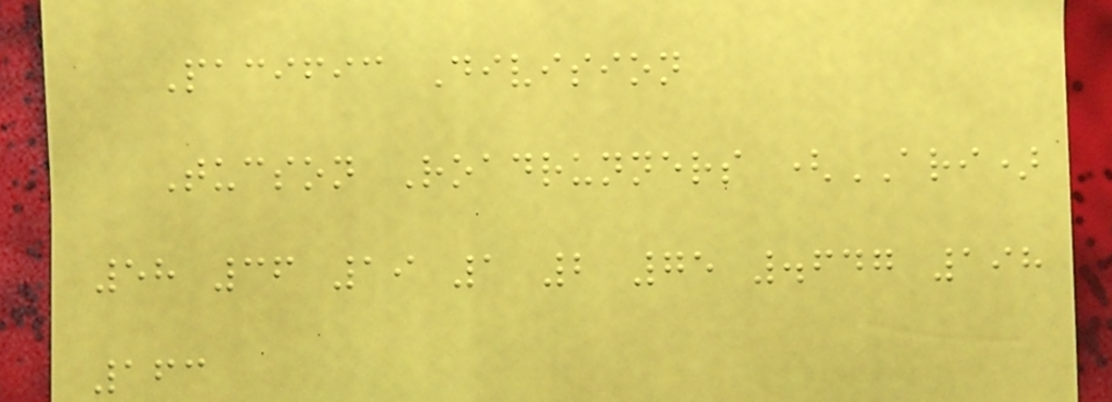Pacific Division
Tucson Roadrunners (ARI)
58 36 19 1 2 75 .647 198
163
